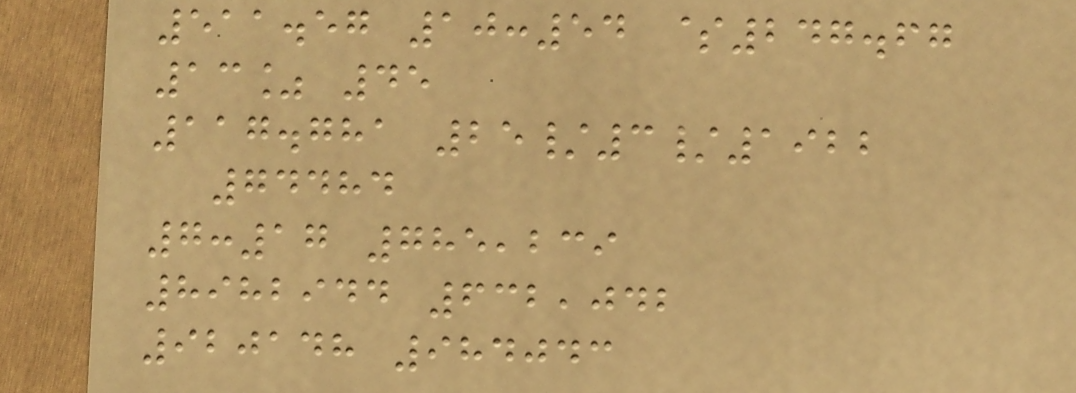511.57 10:54 $247.67
13% 45
117.781 25/3/1922
74484
7:17 785,239
8982944 632,042
920148 984043
